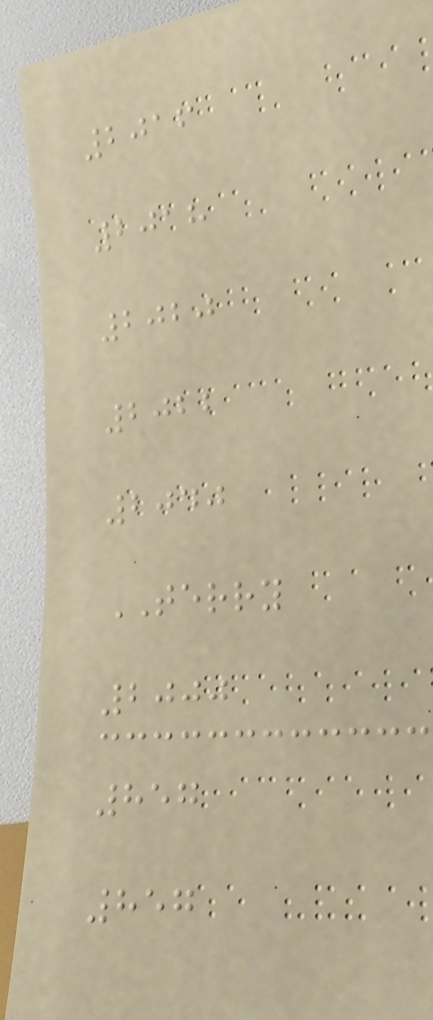2016
2018
2020
2022
2040
TERRY
2000
857
857
